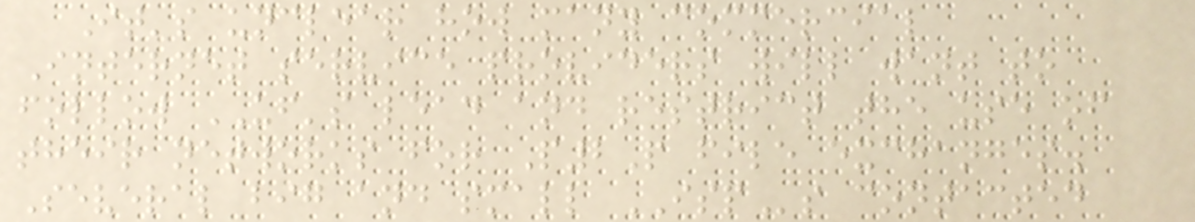It's unclear how many commercial
Internet service providers will want to
follow UF's lead and restrict the use of
their networks for P2P file exchanges.
Several big and small ISPs contacted
